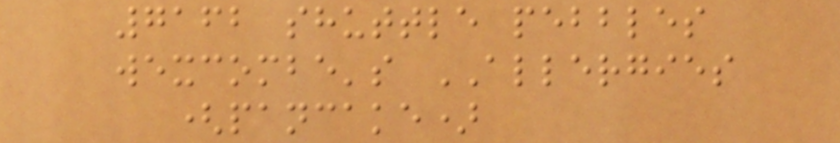7162 shuttle pebbles
wexcombe's ALLERGIES
(pancake)
